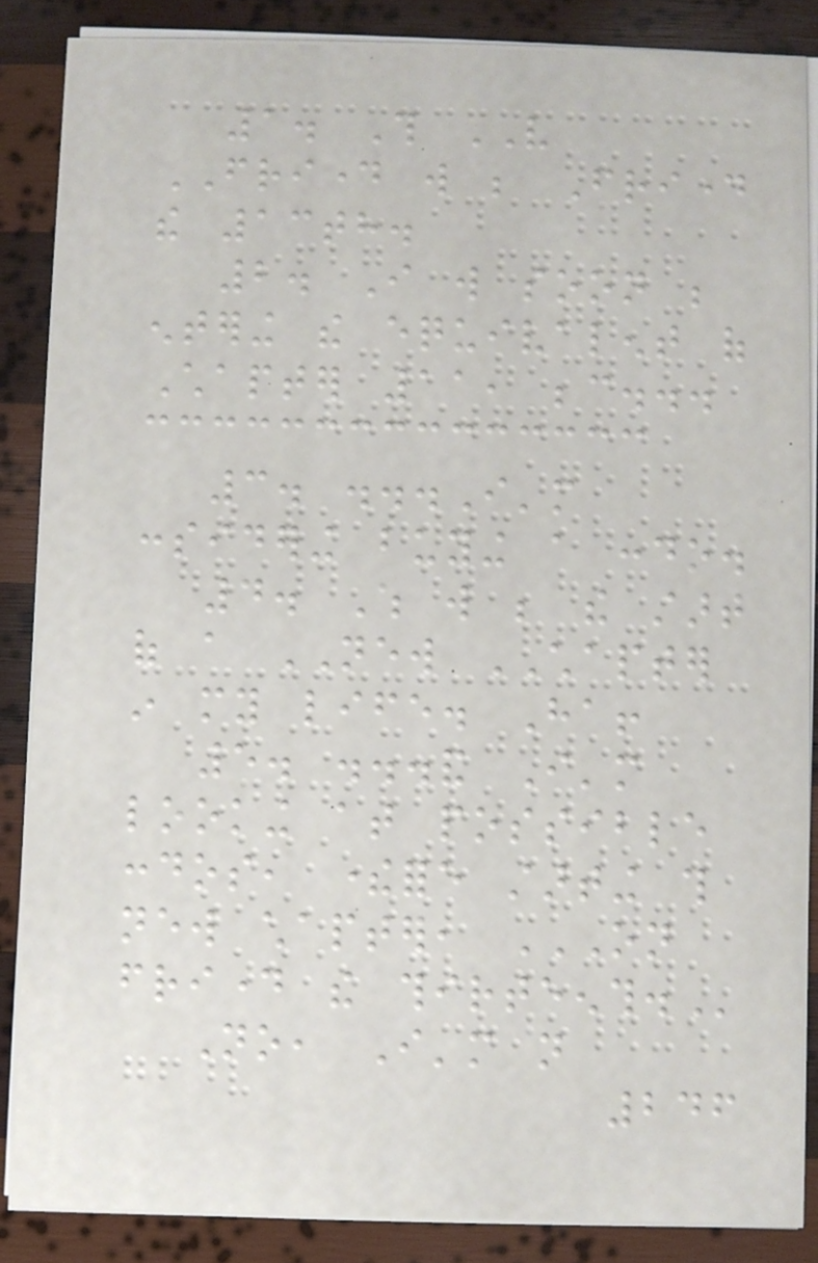1. This VERY
FRIDAY will be Friday
the 13th.
2. I will soon be
entering the equivalent of
Chapter 11, because...
3. ...I'm
considering buying a condo.
4. Which will be the start
of a NEW CHAPTER
in my life. Ha!
5. ...and I'm
looking at possible
condos, therefore starting this
new chapter, ON
FRIDAY THE THIRTEENTH.
No, I'm not
246
